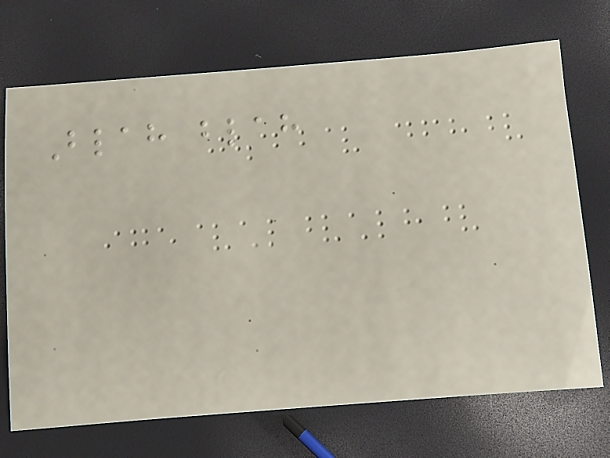Blah blah
